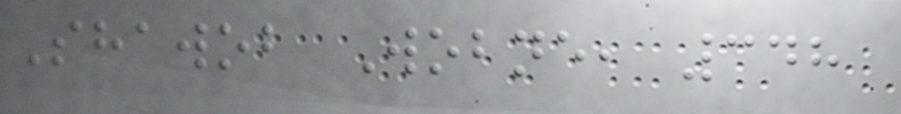Shawob Wobne, 348
